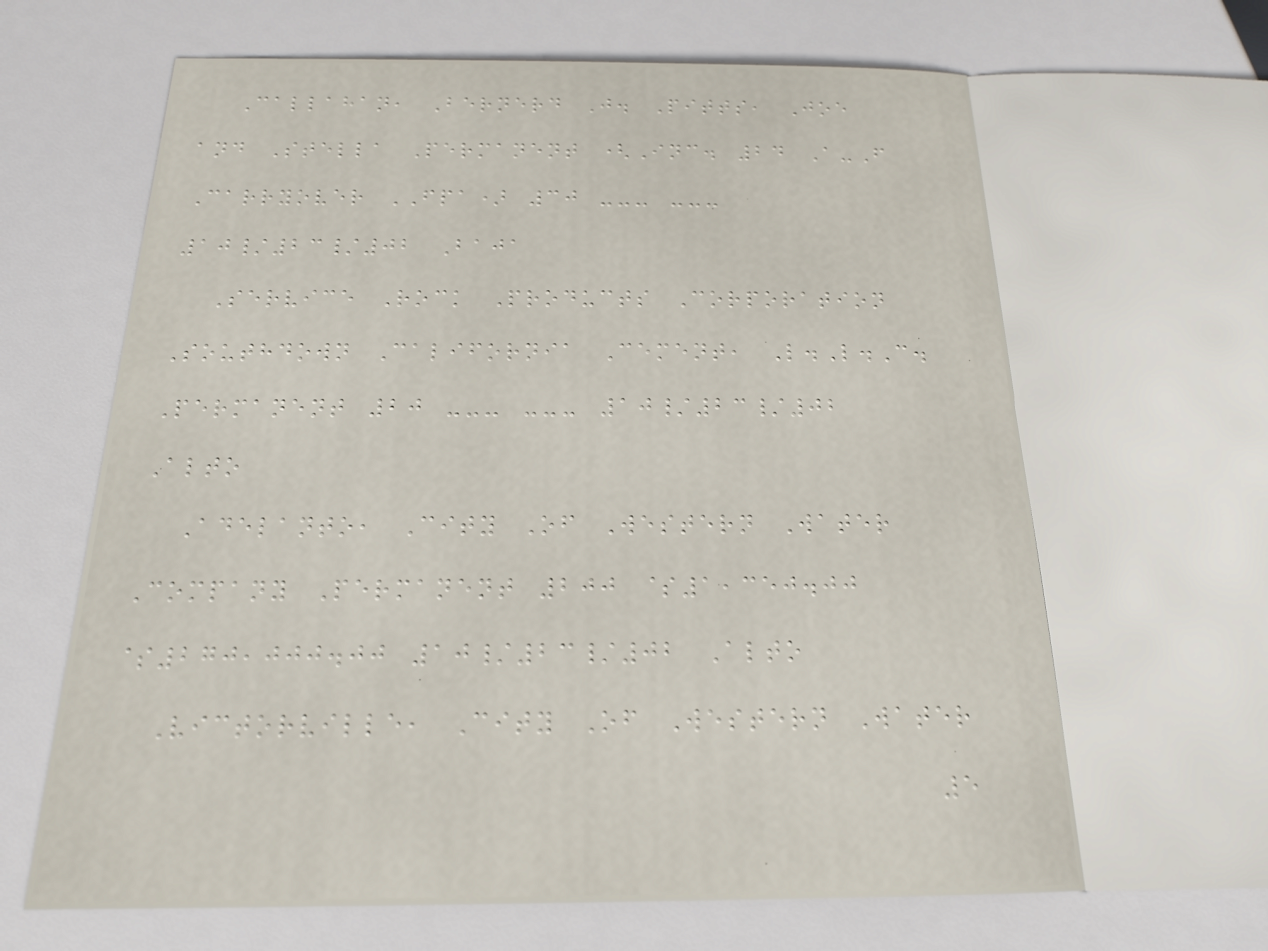Callahan, Bernerd J. Pitts, Joe
and Stella Permanent (Inc. 24 A-F
Carryover FPA) 30 --- ---
10/23/02 Baja
Service Rock Products Corporation
Southdown California Cement, L.L.C.
Permanent 20 --- --- 10/23/02
Alto
Adelanto, City Of Western Water
Company Permanent 200 $1,350.00
$270,000.00 10/23/02 Alto
Victorville, City Of Western Water
5
